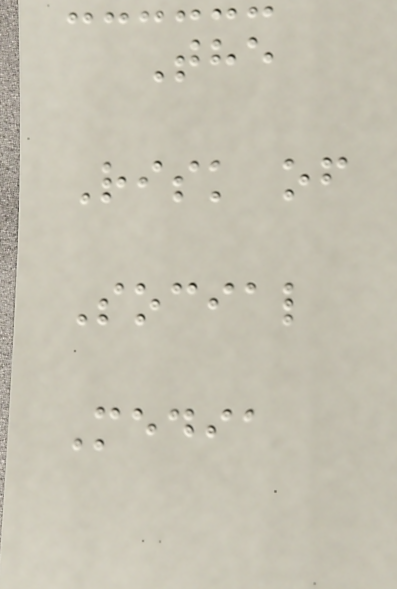The
Risk of
Social
Media
